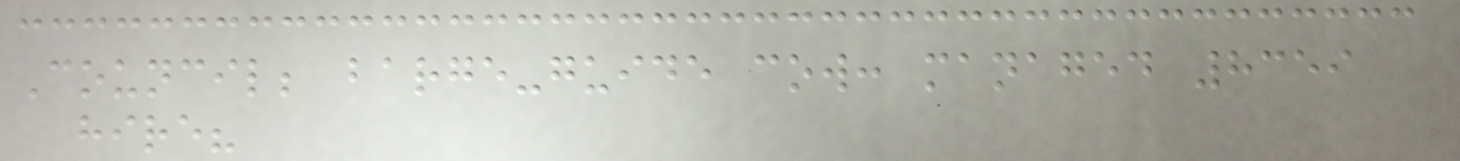Council; barge-guide cow: managed 8359
hire?
